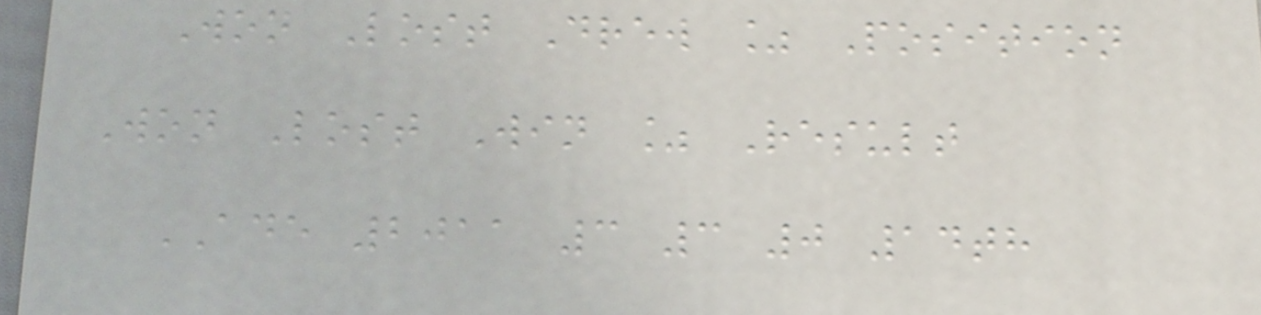Won Lost Drew % Position
Won Lost Win % Result
ADE 2011 3 3 0 14th
